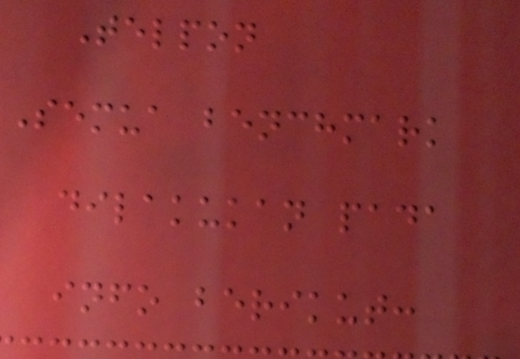Telpon
Semua benchmark
dilakukan pada
info berikut:
